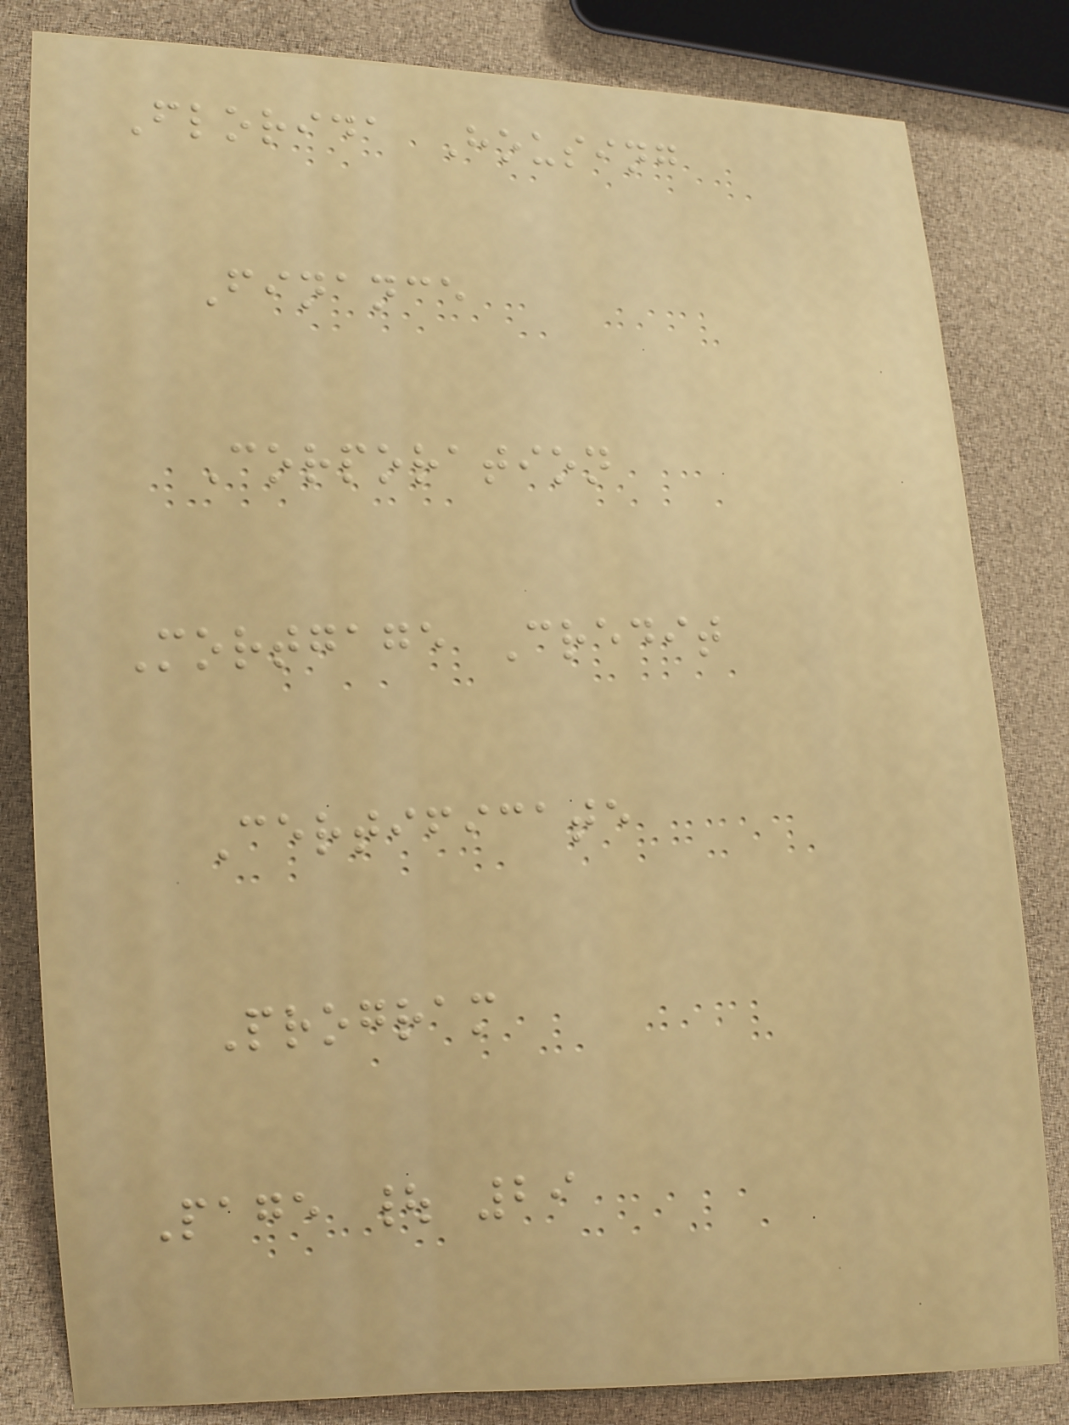Florida Housing
Finance
Corporation
Mortgage Credit
Certificate
Program
Page | 29
